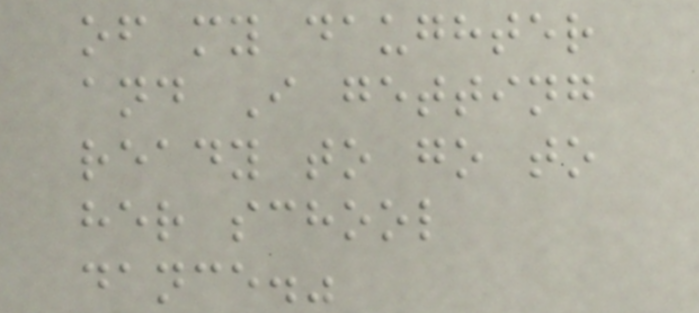of my daughter
and I getting
ready to go to
her school
dance."
